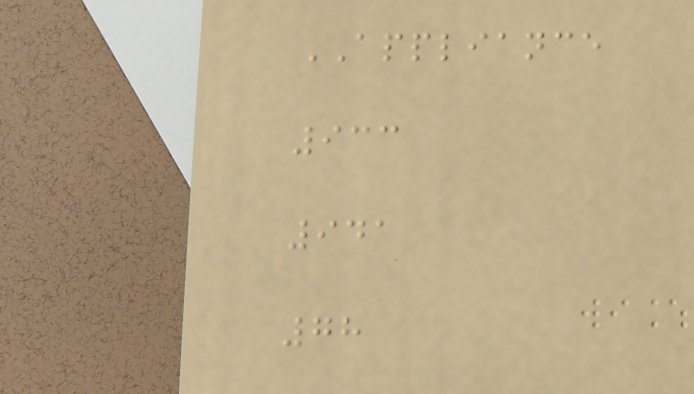APPLIANCE
933
941
78
